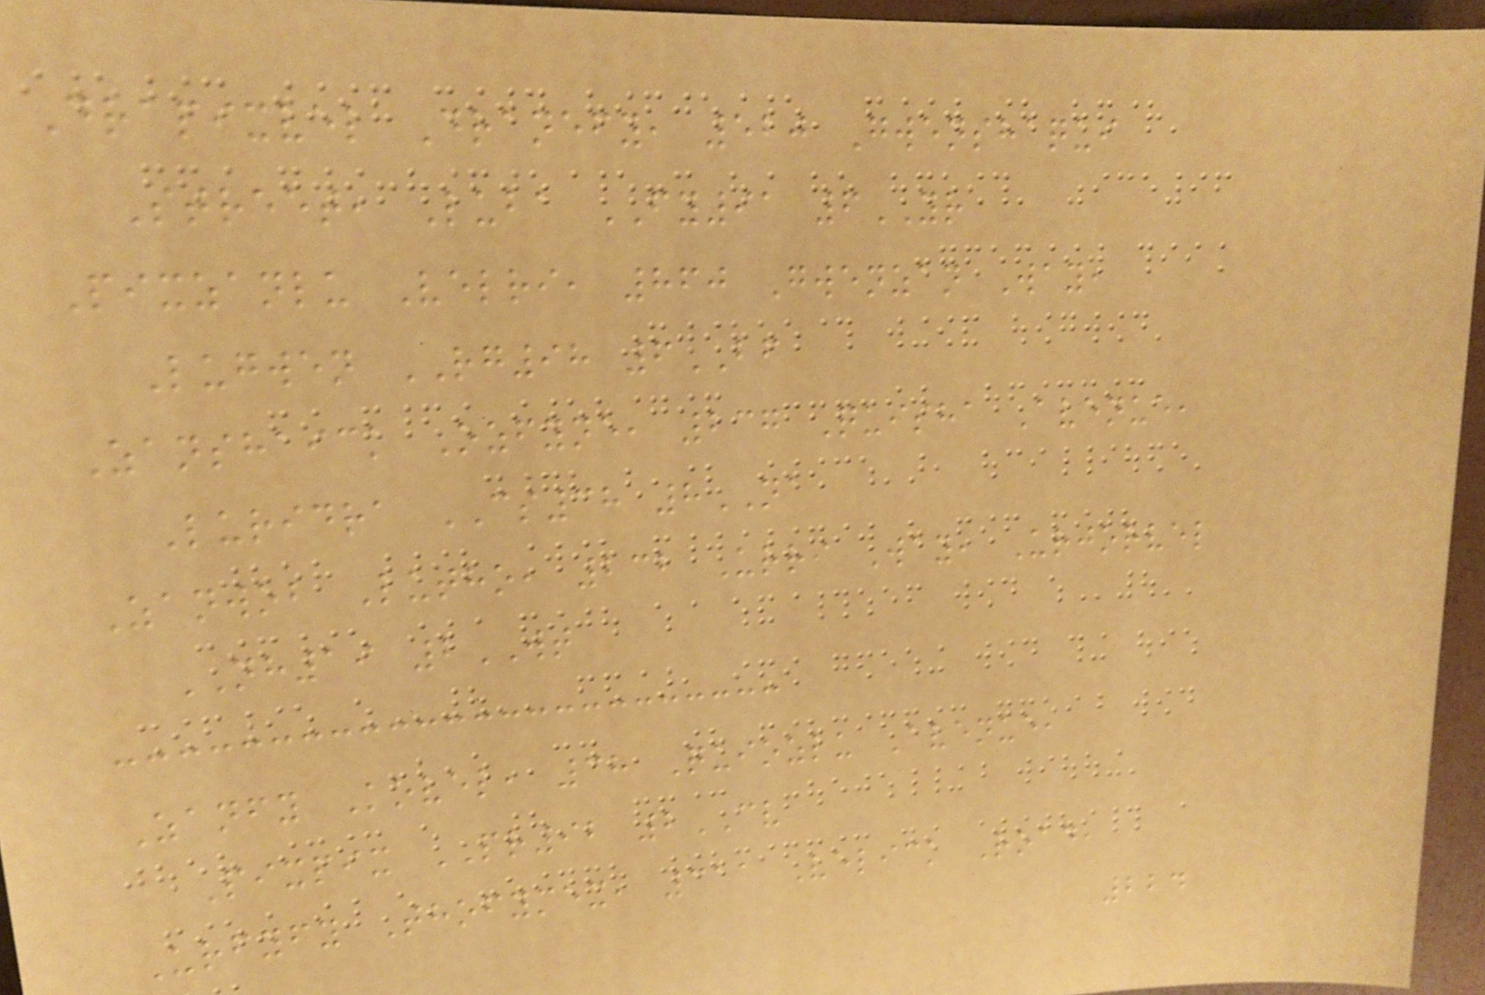Drapixvel Dranefy, 520 Gwenshaqui
Street, Luba FY91 6YR
Pixzanlu Velri, 860 Gwenzan Way,
Lugwen RG98 6BF
Zanshaick Ozfyne, 237 Quisha Avenue,
Luridra CS38 8NA
Zanwob Lutho, 232 Urri Way, Urjorvel
NH19 2WT
Zanfy Kovel, 38 Quiozlu Avenue,
Pixpix PR92 2CV
Urfyfy Thofymex, 311 Velick Road,
224
